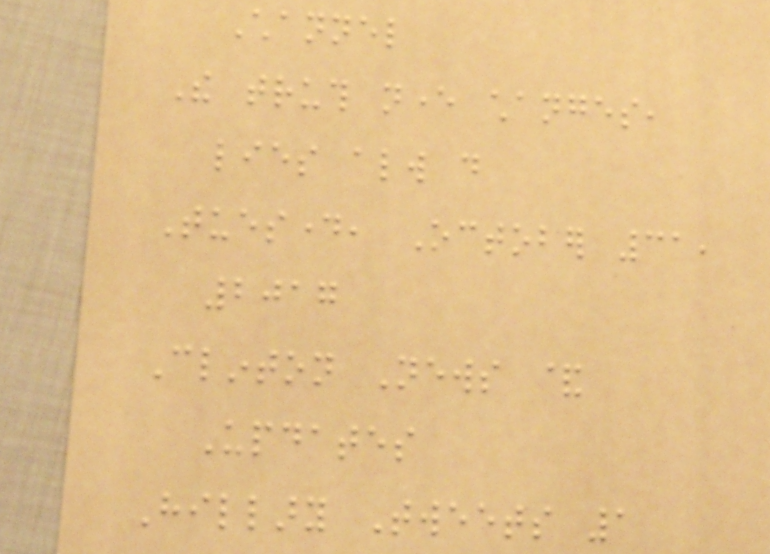Channel
The truth never changes,
lies always do
Tuesday, October 31,
2017
Clinton News &
Updates
Hillary Tweets 1
